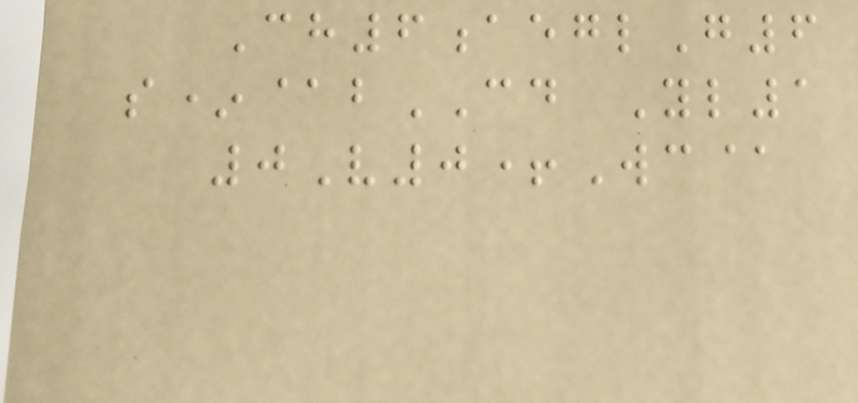Ch6aeglG6
s*@bCD Yl1
0V0+Wc@
